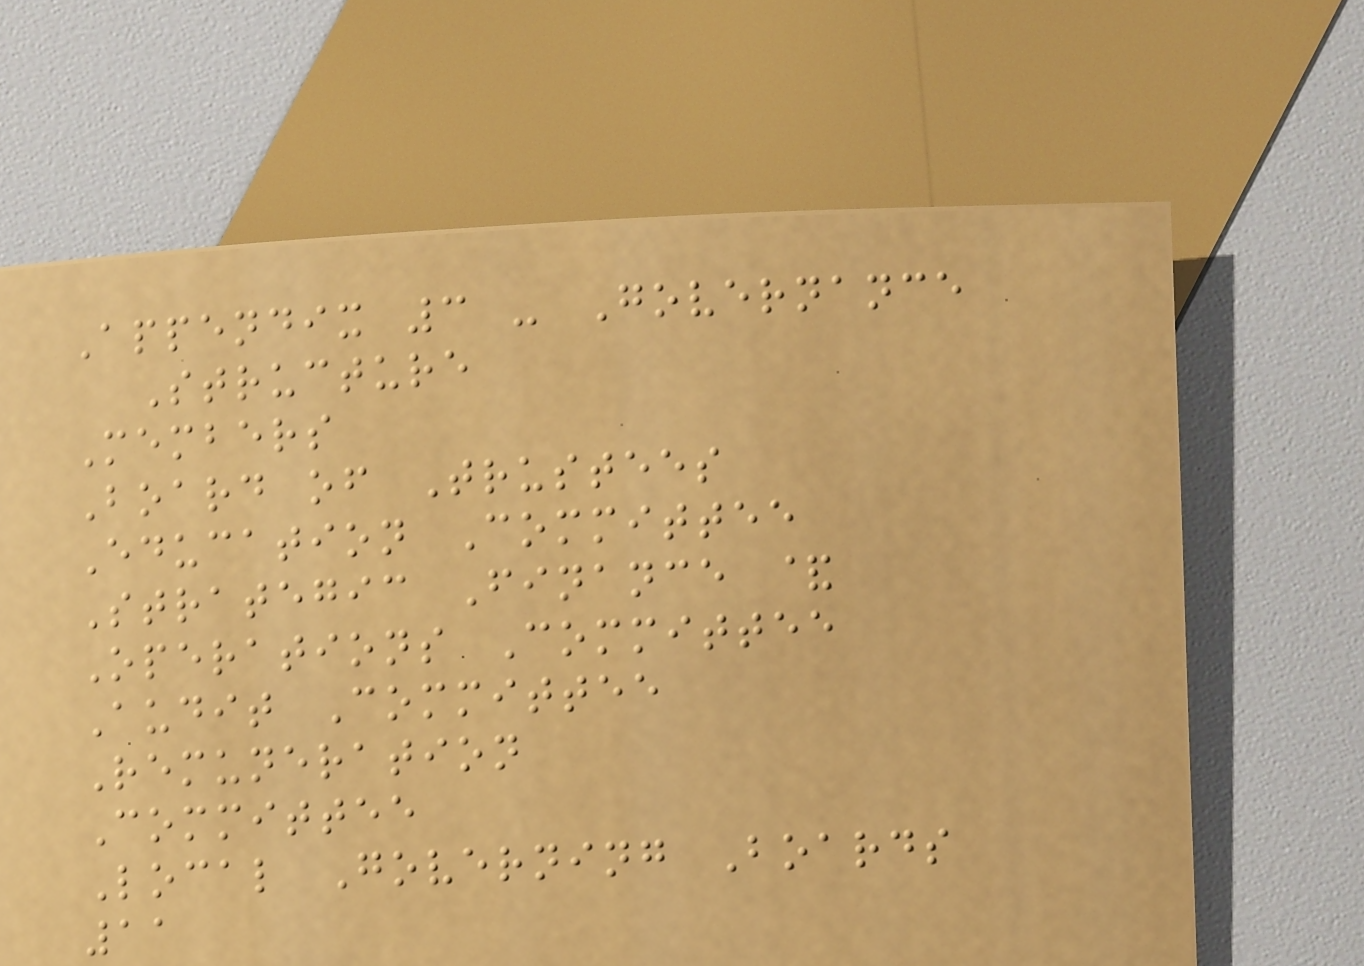Appendix 3 - Governance
Structure
Members
Board of Trustees
Education Committee
Strategic Finance &
Operations Committee
Audit Committee
Remuneration
Committee
Local Governing Boards
11
